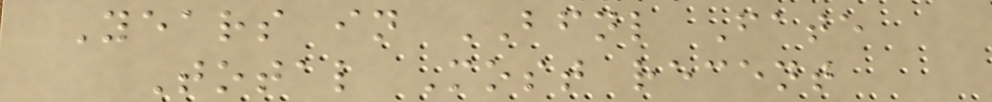Years in BFNL Fate
Total Most recent
